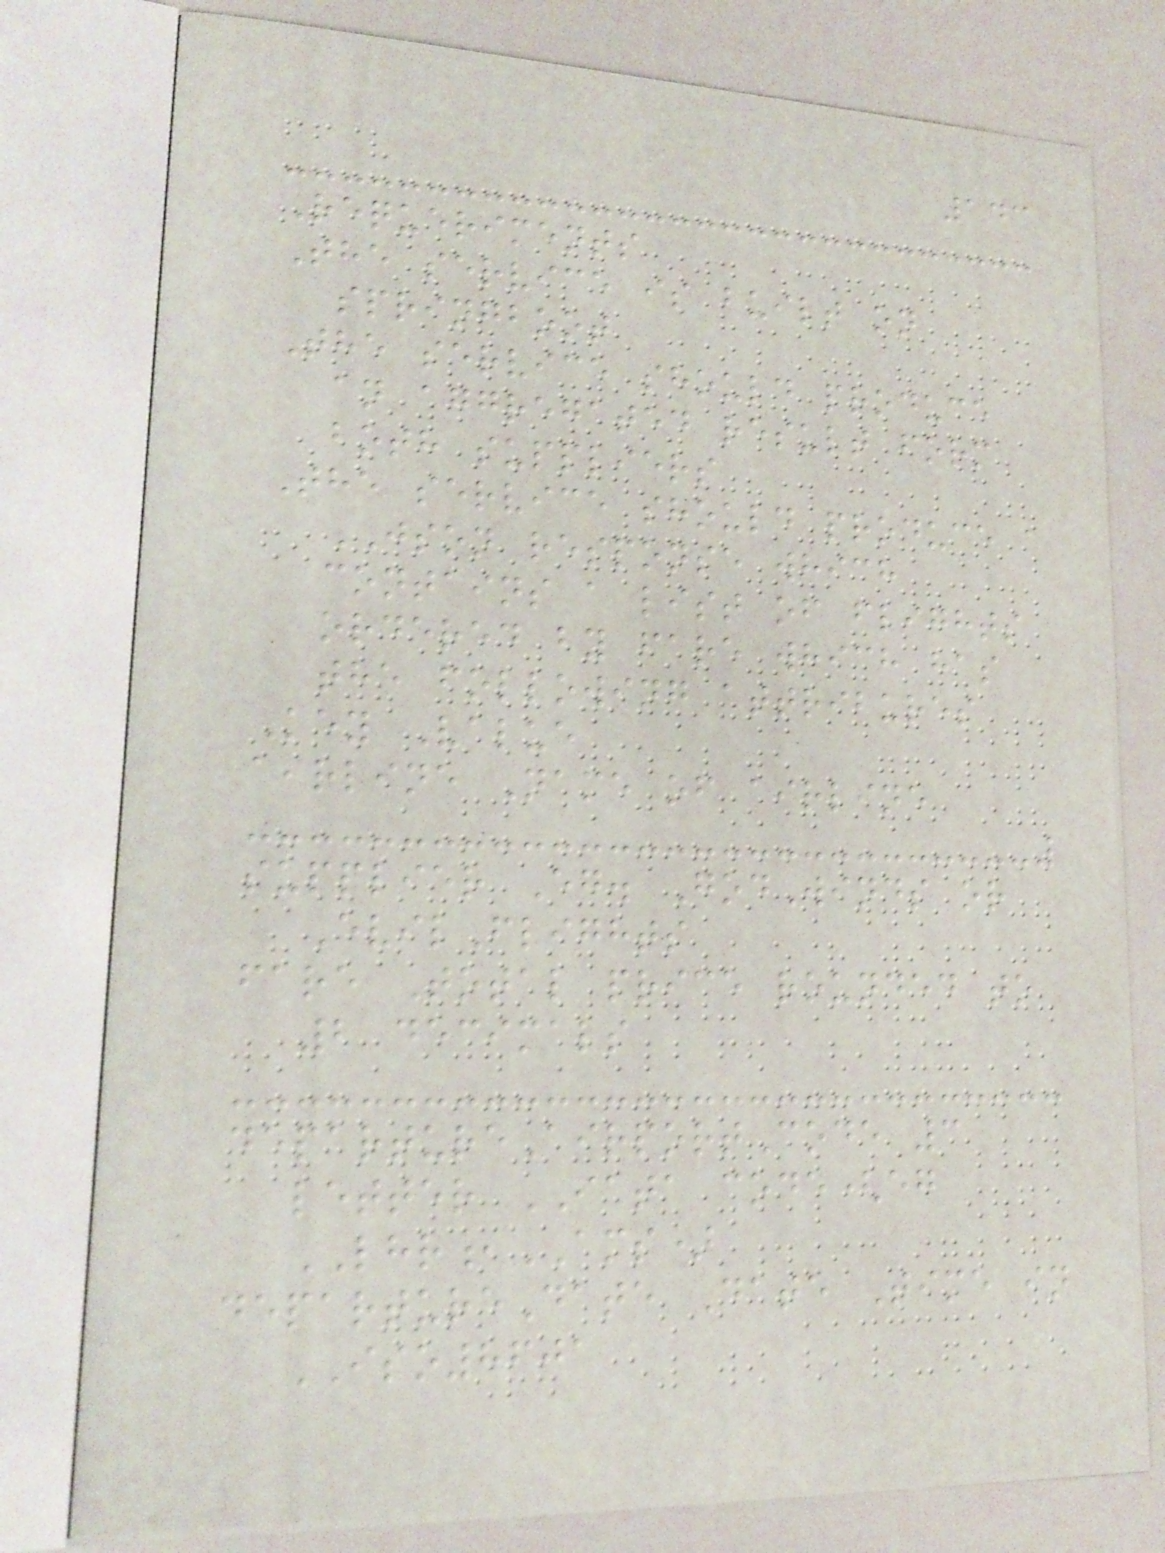143
Requeriments
The service is built on
springboot
The service should produce
an aggregated result form
both suppliers
The service should produce a
JSON response which
contains a list of flights
ordered by fare which has
the following attribures
Key Value
airline Name of airline
supplier Eg. GodWinds or
EvilFlights
fare Total price rounded to
2 decimals
departureAirportCode 3
letter IATA code(eg
LHR,AMS)
departureDate Date Time in
ISO8601
